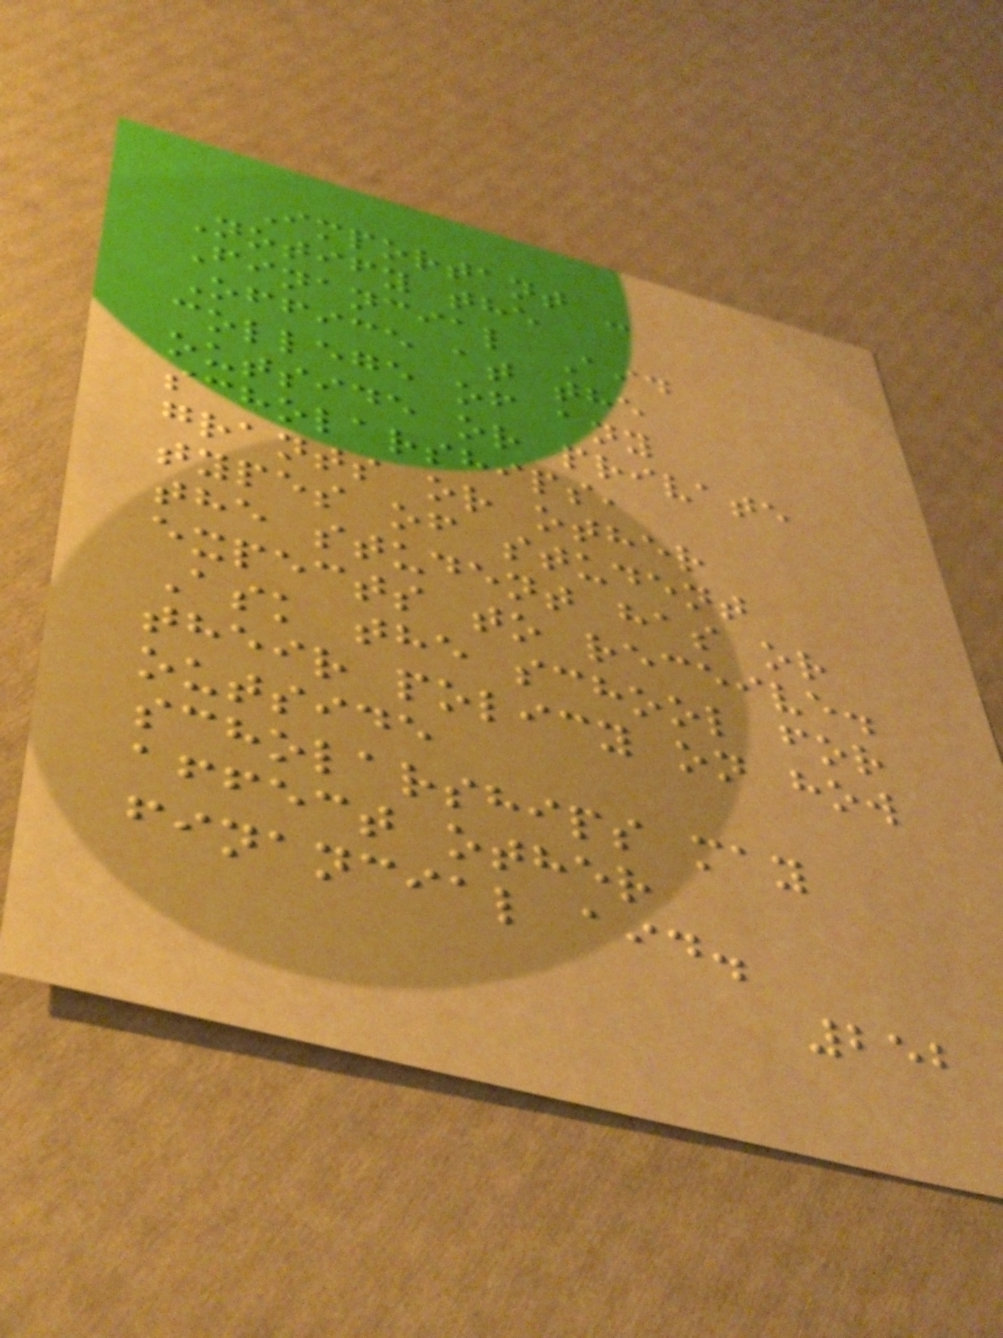Important -
Notify the
Financial Aid
Office at the
college of any
outside or private
scholarships,
grants or other
types of student
the student has or
expects to receive.
Ask the school for
their policy on how
outside
scholarships may
affect other
financial aid.
252
